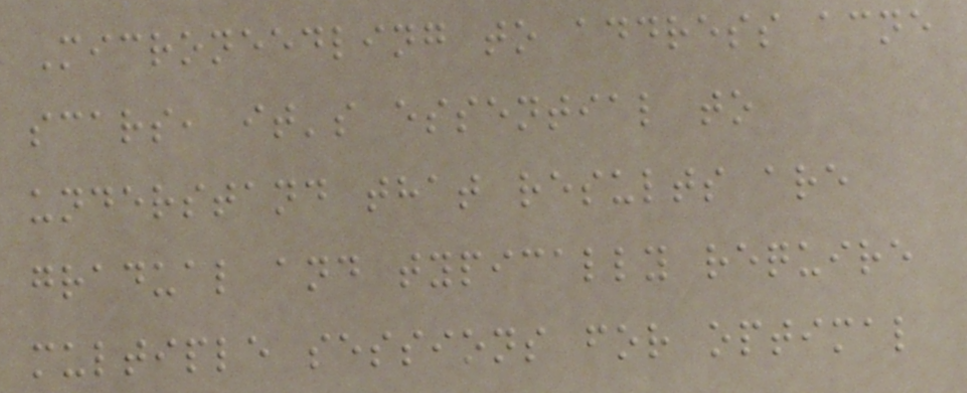Microneedling to address acne
scars, it's essential to
understand that results are
gradual and typically require
multiple sessions for optimal
